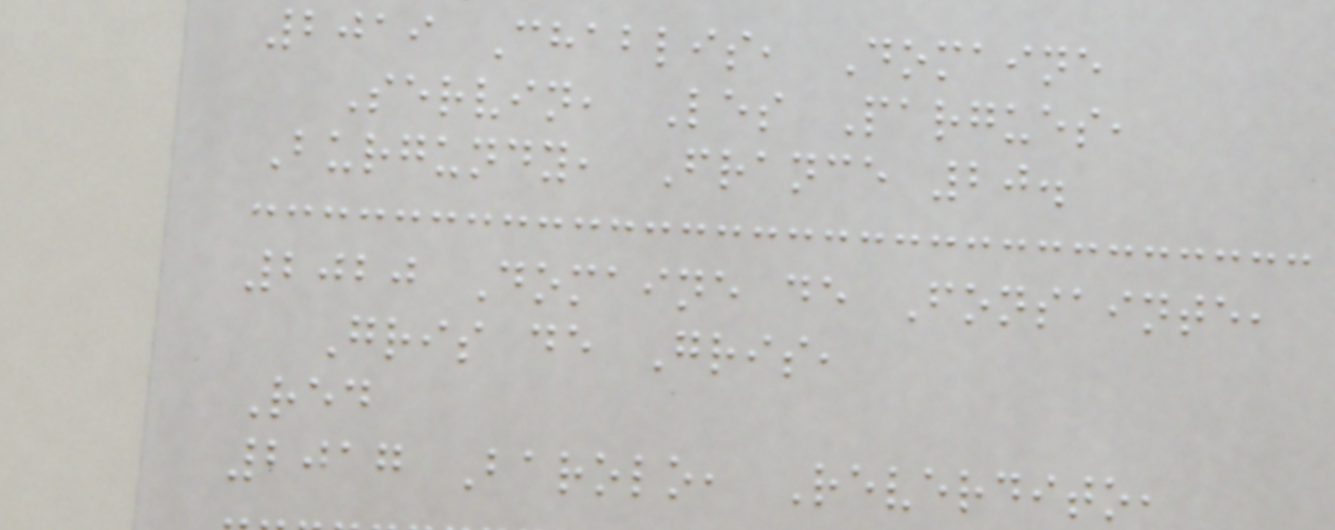2019 Chablis, Domaine
Servin, Les Pargues,
Burgundy, France 20.
2020 Domaine de Fonsainte,
Gris de Gris,
Red
2017 Barolo, Reverdito,
